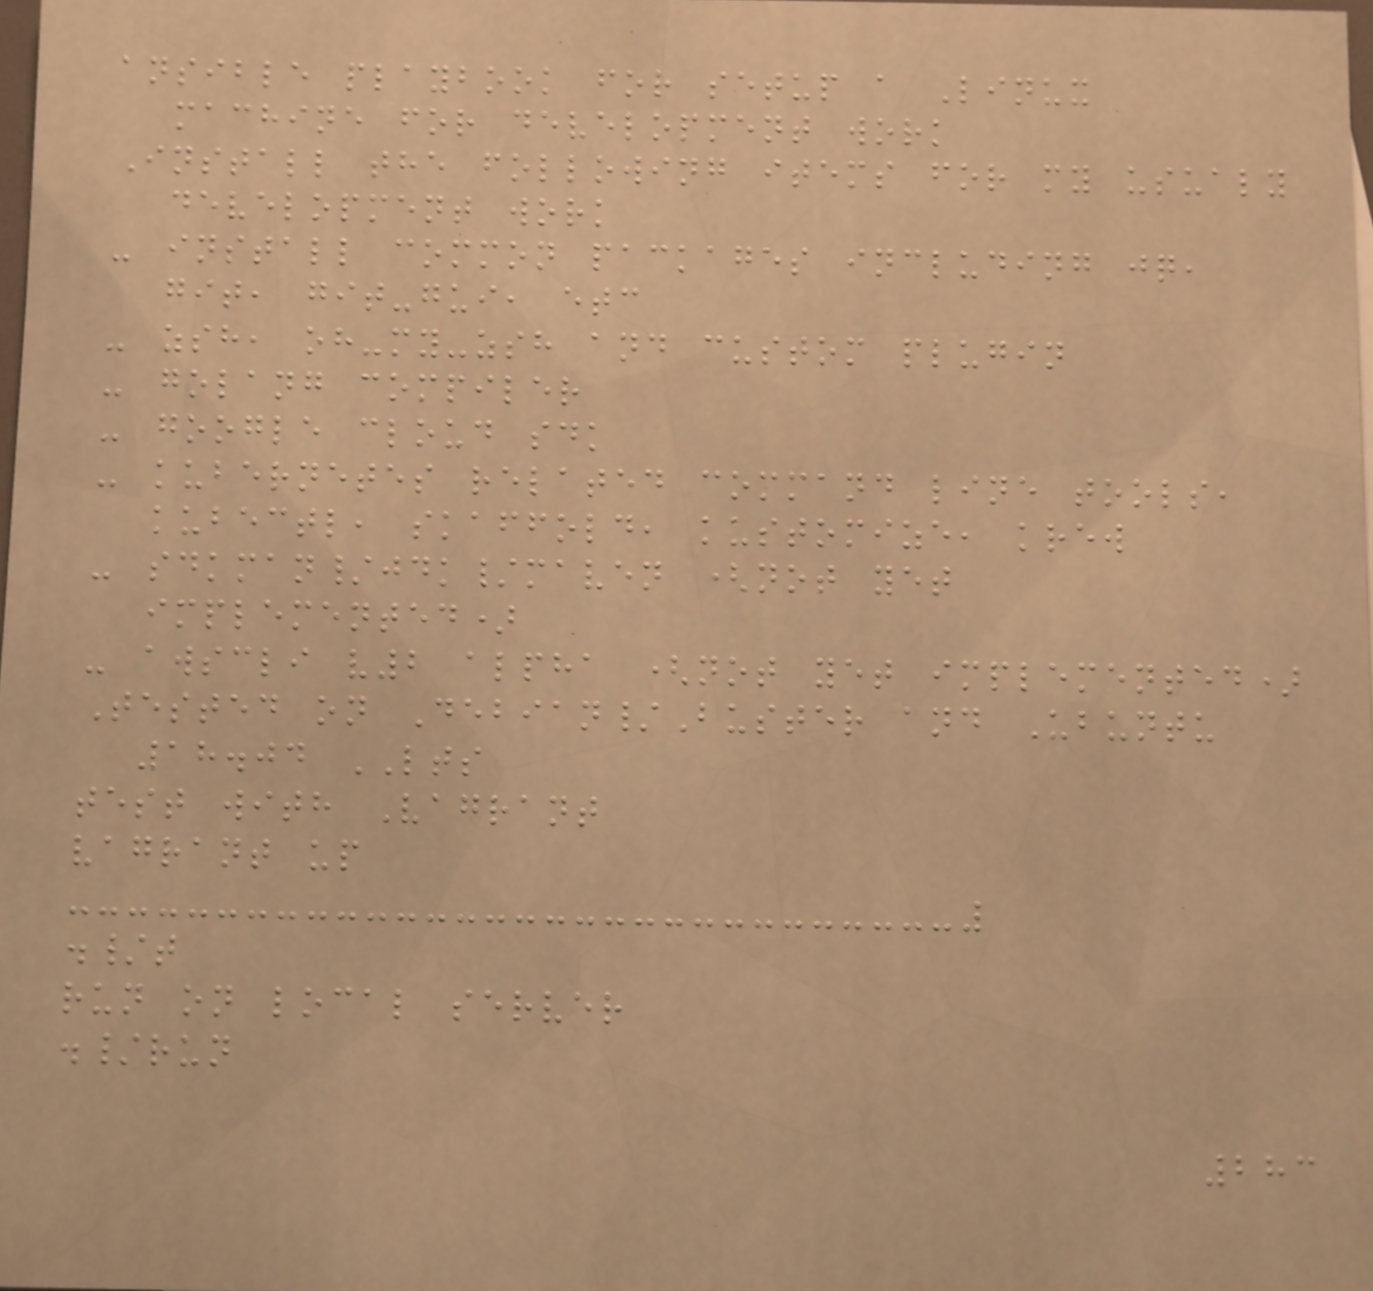ansible playbook for setup a Linux
machine for development work
Install the following items for my usualy
development work
- install common packages including jq,
git, git-gui, etc
- zsh, oh-my-zsh and custom plugin
- golang compiler
- google cloud sdk
- kubernetes related command line tools,
kubectl, skaffold, kustomize, krew
- sdkman/jdk/maven (not yet
implemented)
- awscli v2 alpha (not yet implemented)
Tested on Debian/Buster and Ubuntu
18.04 LTS
test with Vagrant
vagrant up
./t
run on local server
./run
283
